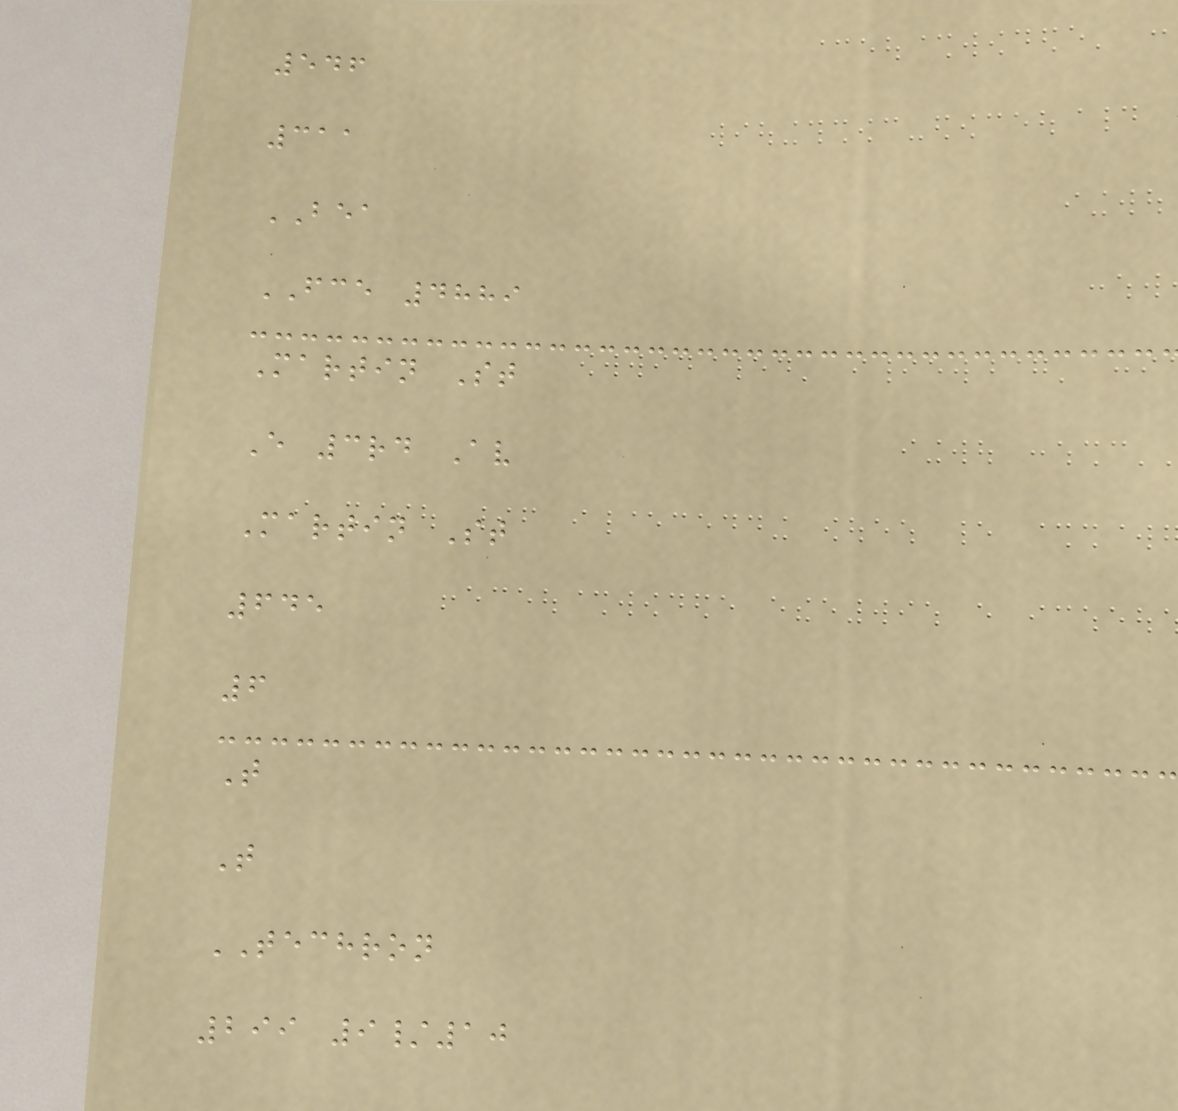546
311
BEA
FCE 4889
Martin St
E 3rd Av
Martin St
645
6
T
T
TECHRON
299 9/10
